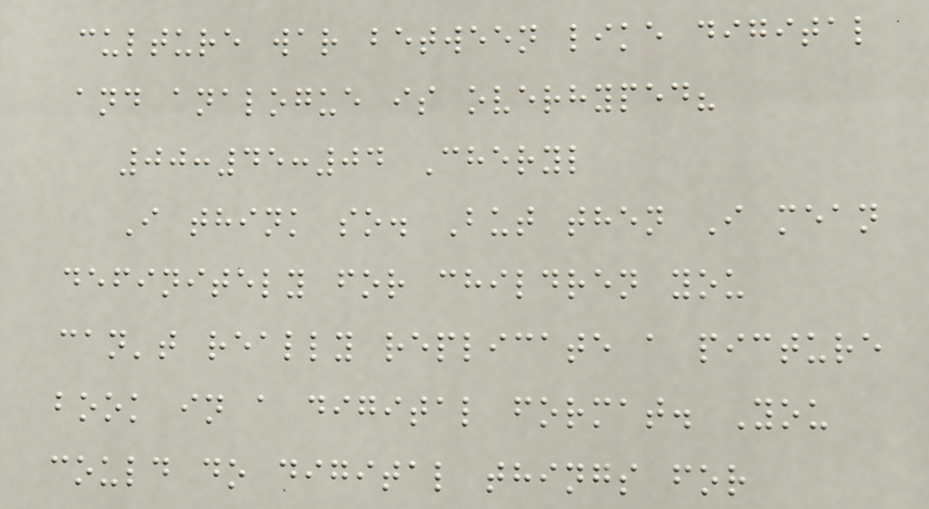culture war between like digital
and analogue is overhyped?
00:45:04 Cheryl
I think so. But then I mean
definitely for children you
can't really replicate a picture
book in a digital format. You
could do digital things for
